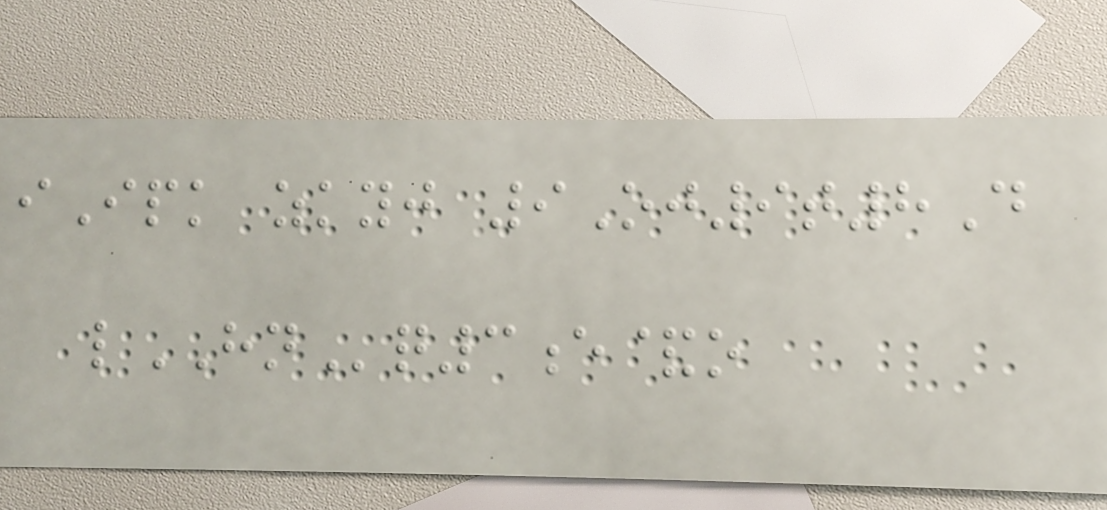iIpk zkyj 9Oj9t8D
lHNq3e&o
